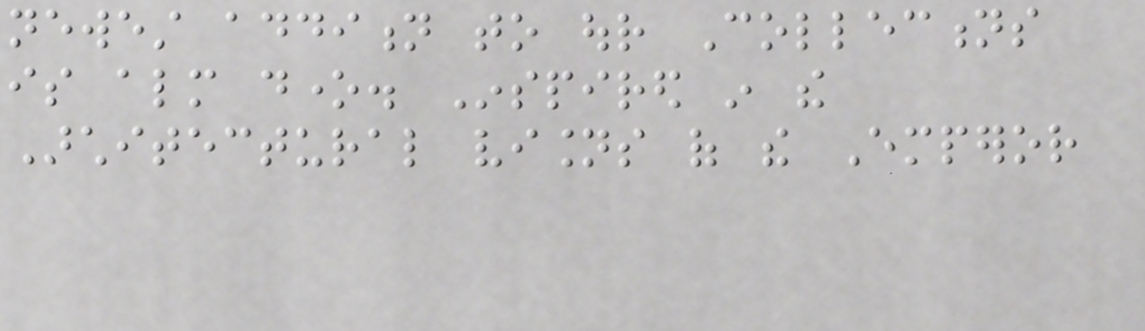newest addition to our Collections
is almost done. Inspired in the
Architectural visions of the Emperor
